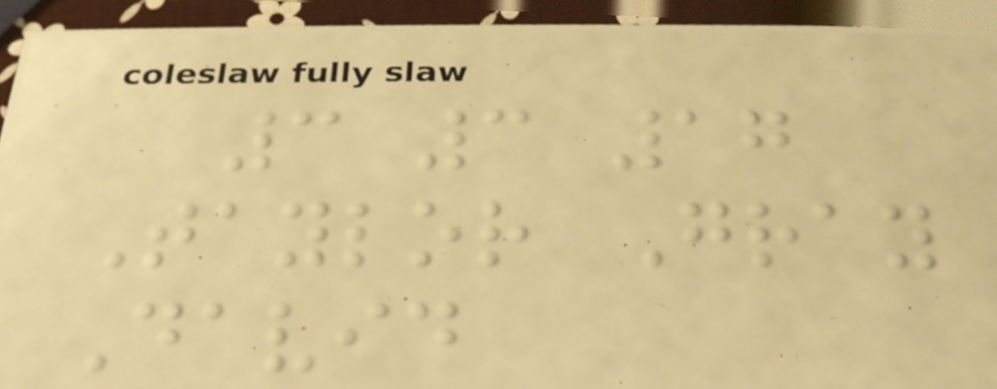3 3 17
Taylor Gray
David
